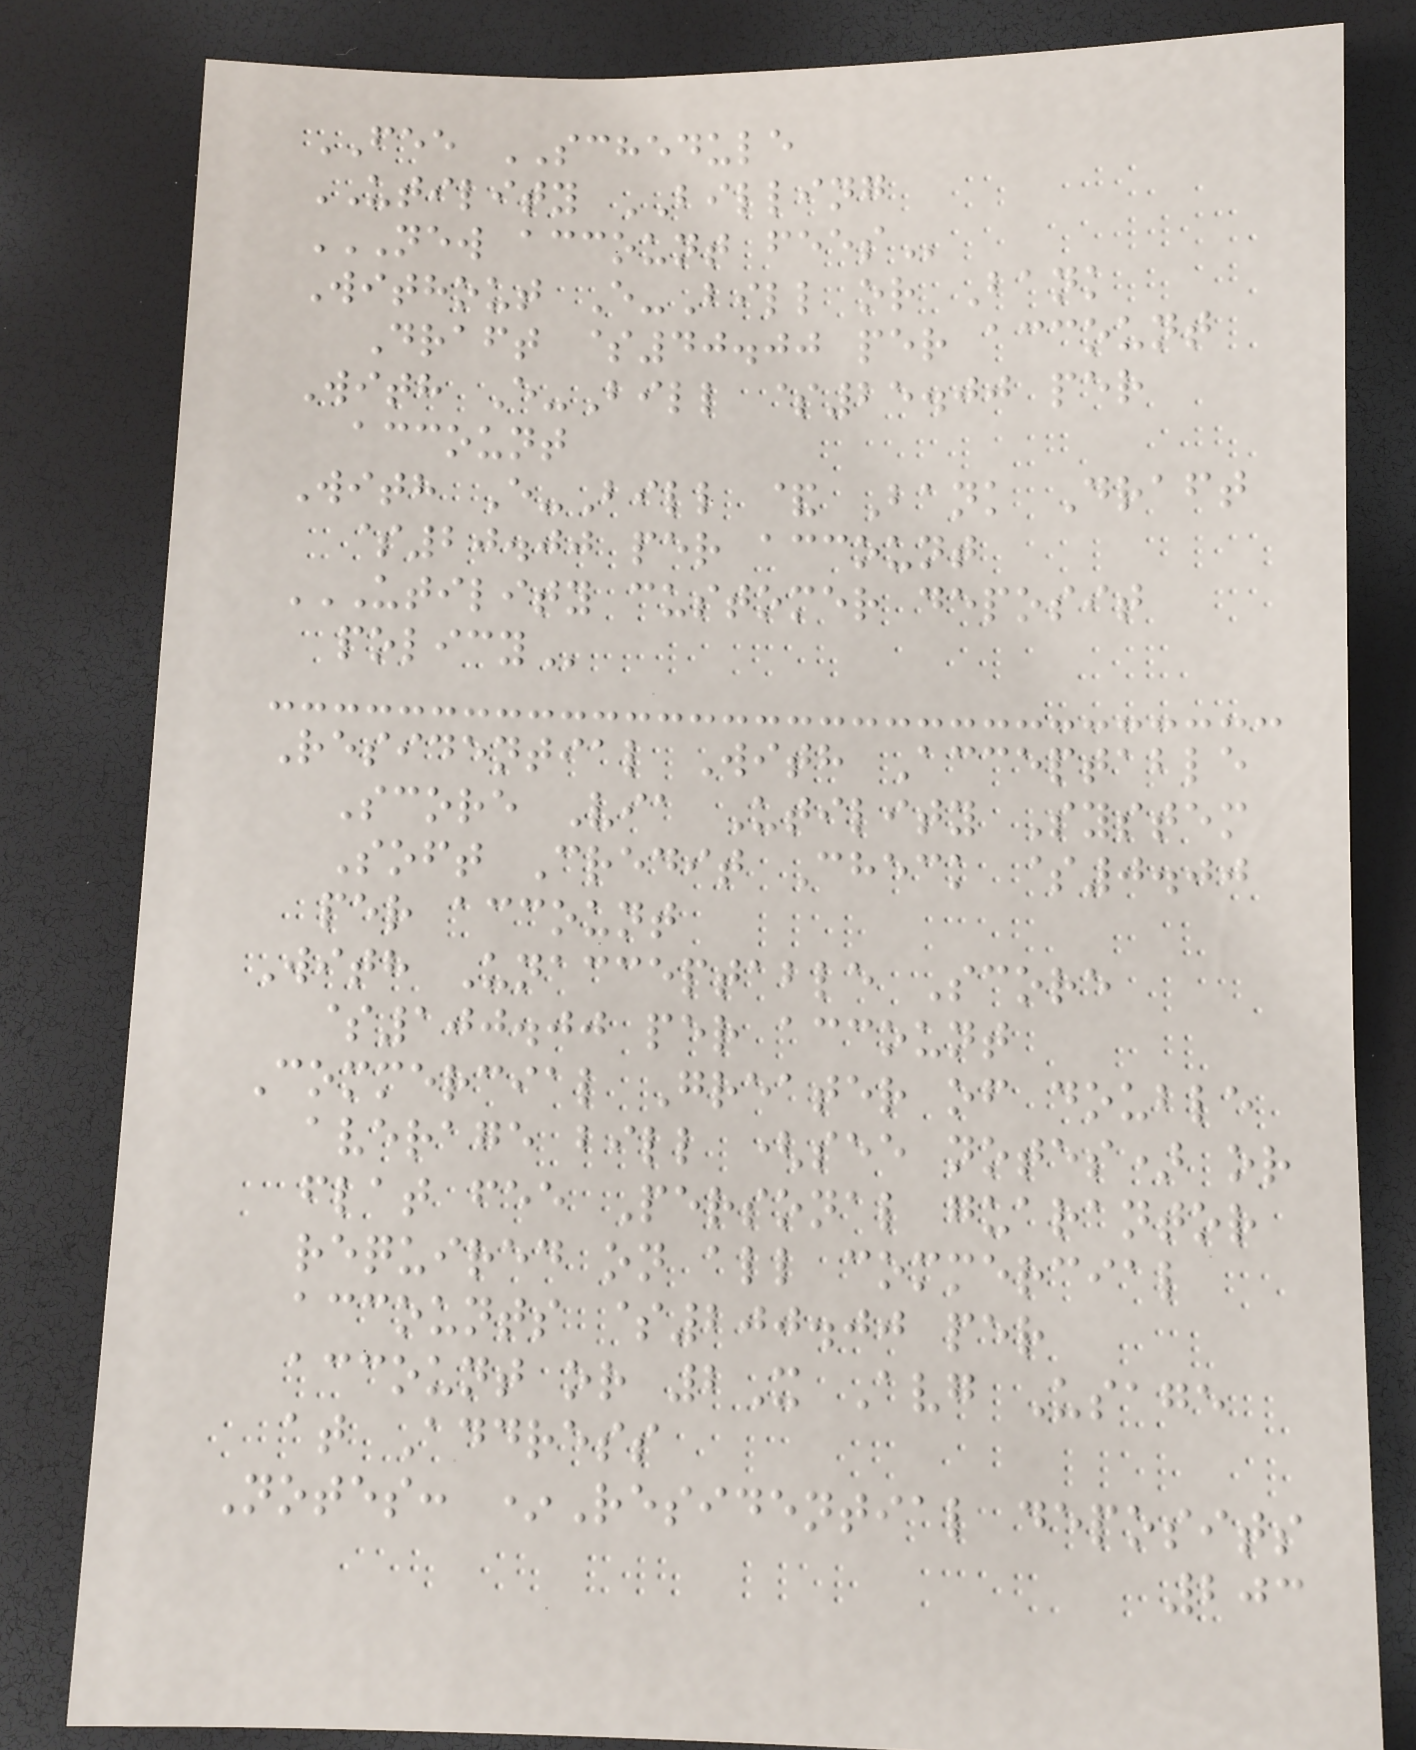FEE SCHEDULE
UTILITY BILLING
NEW ACCOUNT FEES
Without E-Bill or Bank
Draft $40.00 per account
With E-Bill $25.00 per
account
With E-Bill & Bank Draft
$20.00 per account
UTILITY CUSTOMER DEPOSIT
POLICY
Residential With Acceptable
Score Via Utility System
Soft Credit Check $0.00
per account
With Unacceptable Score
$100.00 per account
Commercial Greater of double
average bill (see notes) or
flat fee Personal guarantor
required on all commercial
accounts $200.00 per
account or 2X Avg Usage
at Address
Notes: *Residential deposits
203
